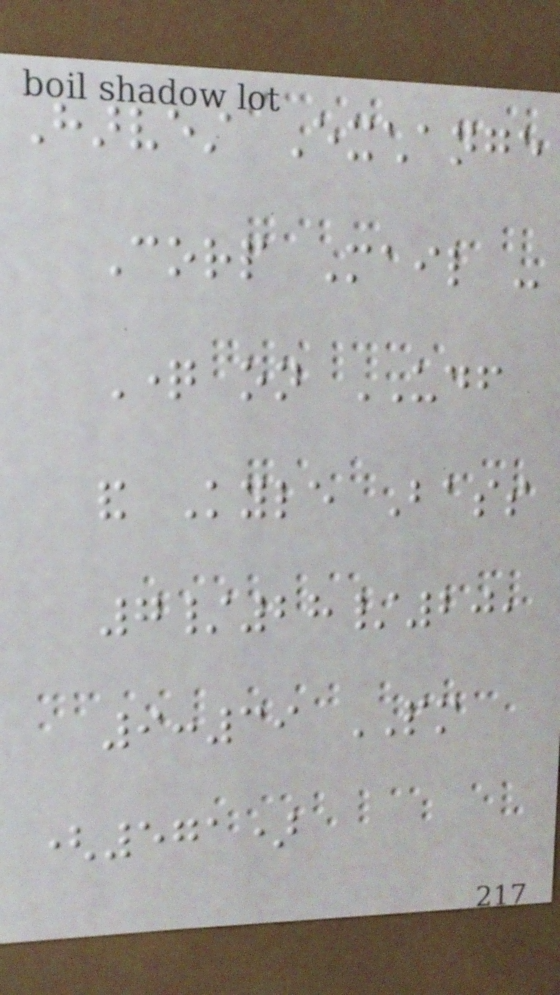Harvest Exchange
Corp Mail -
Question on UDF
and Kyle Bass
7/28/20,
9:39 PM
(571)
